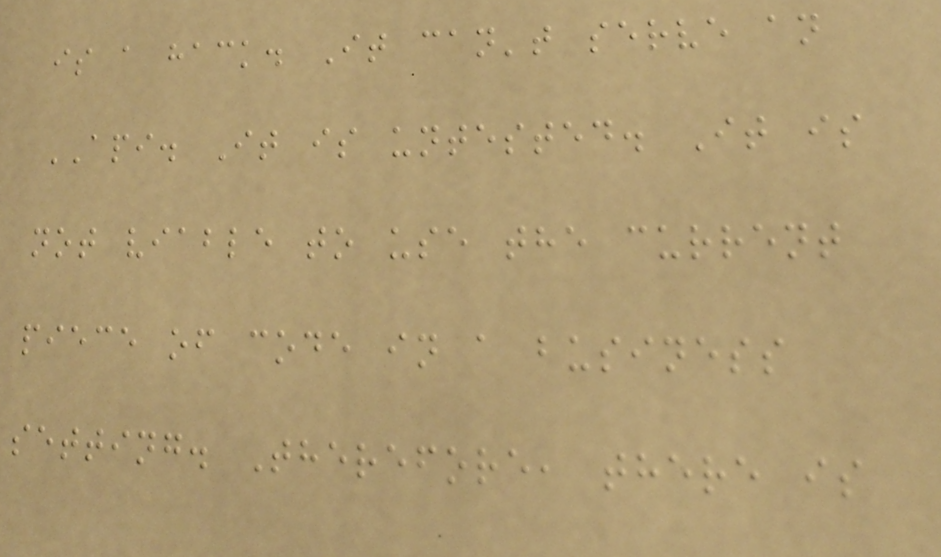is a hack. It can't serve an
API. It is untested. It is
not viable to use the current
piece of code in a business
setting. Therefore, there is
